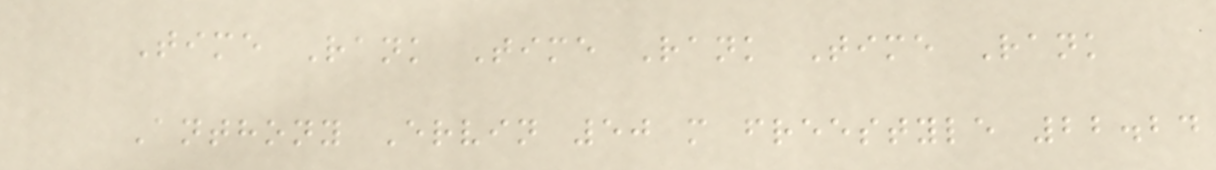Time Rank Time Rank Time Rank
Anthony Ervin 50 m freestyle 22.24
